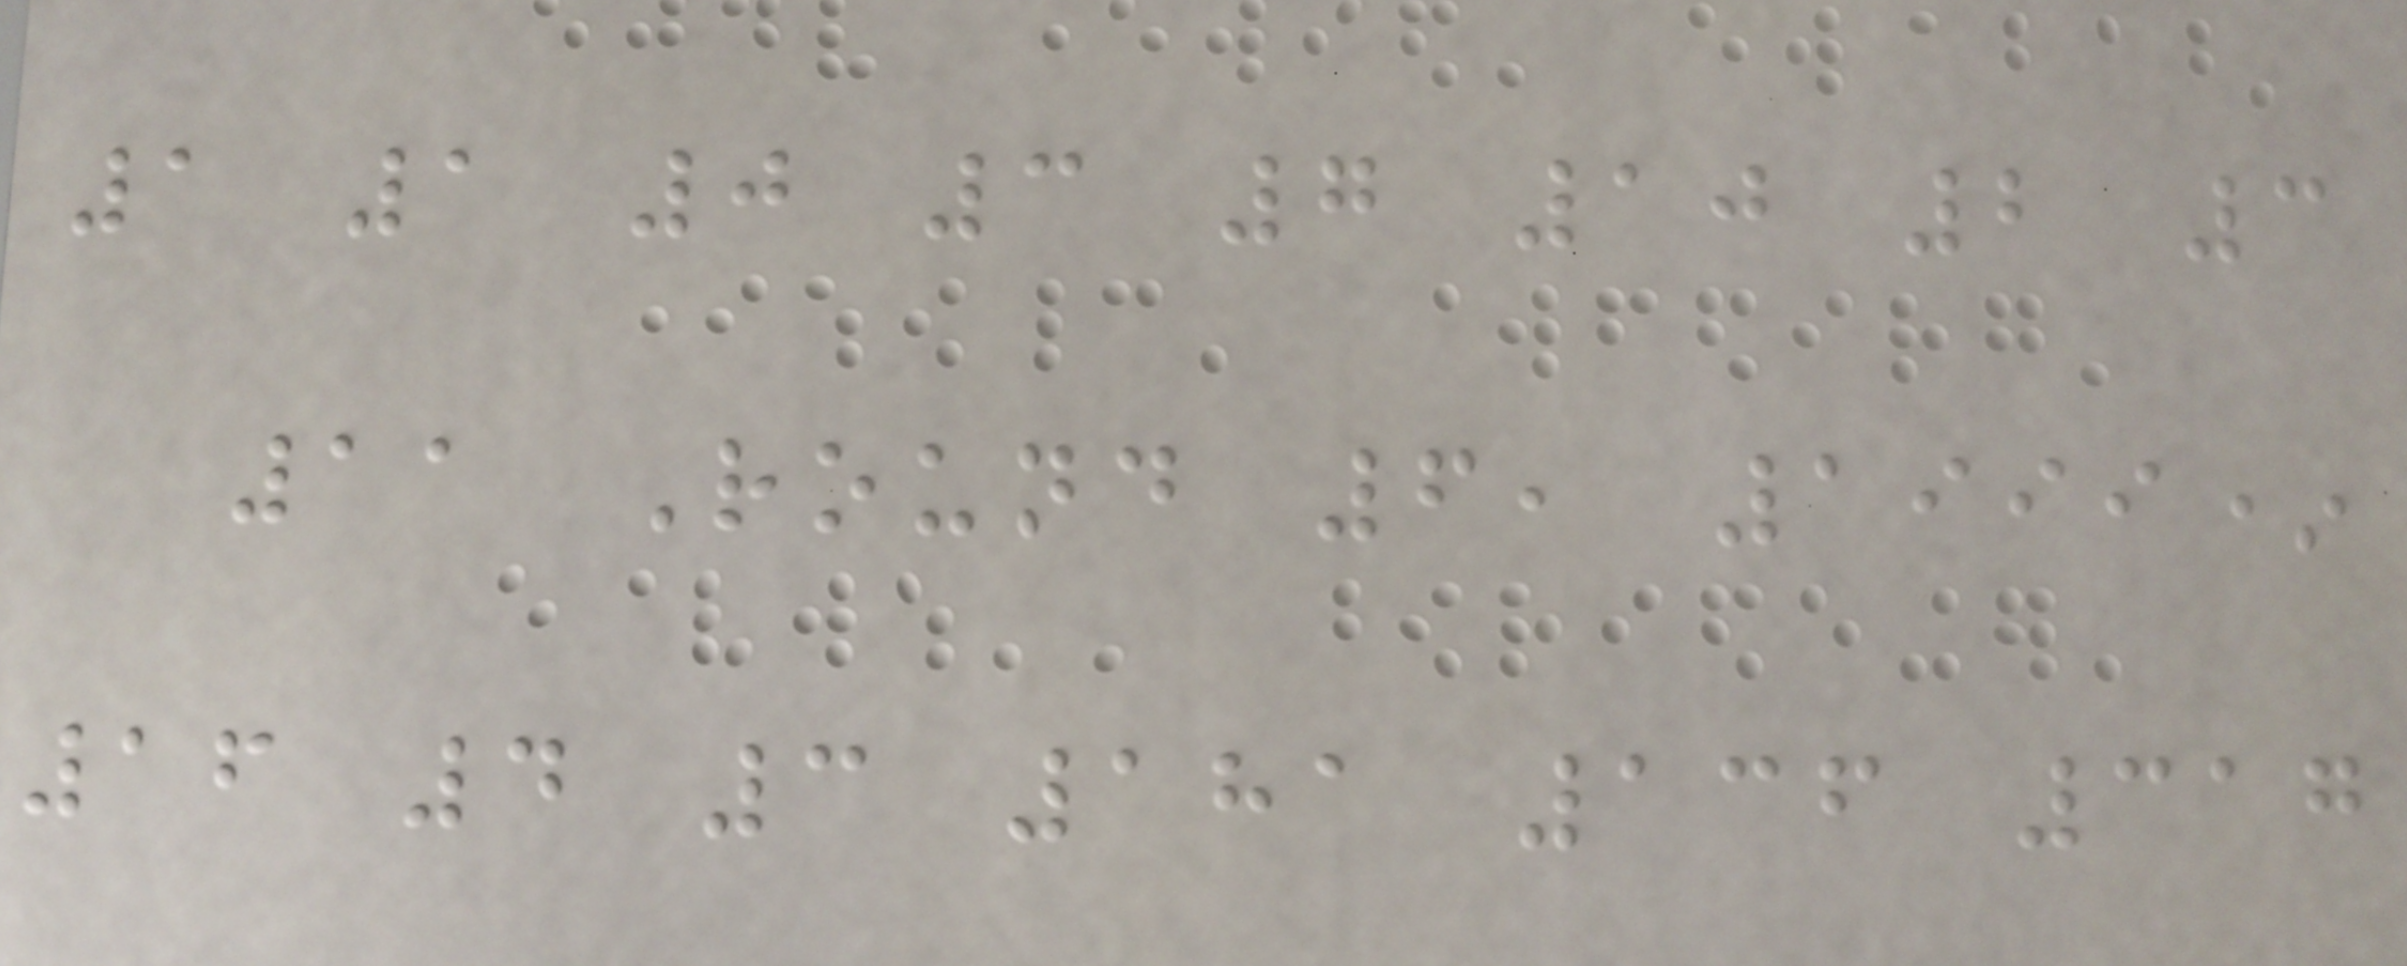1 1 0 3 7 10 2 3
11 Round 6, 1999*
16 4 3 181 136 317
